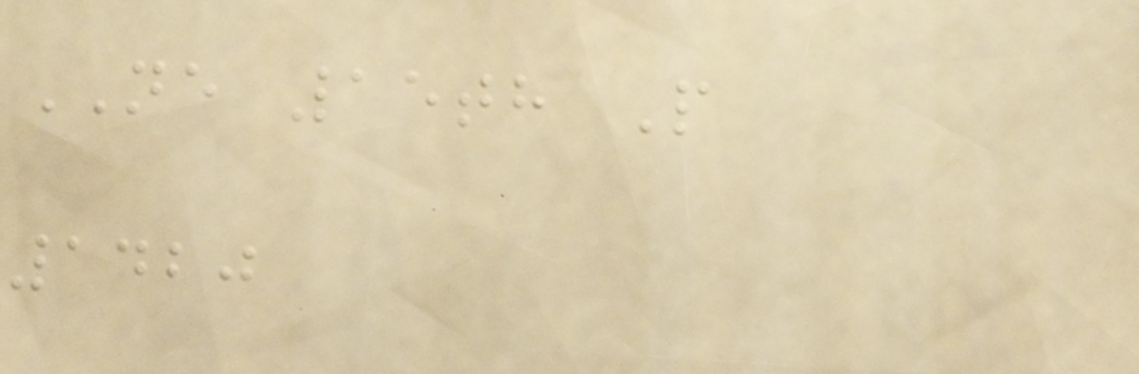NE 15th P
1420
